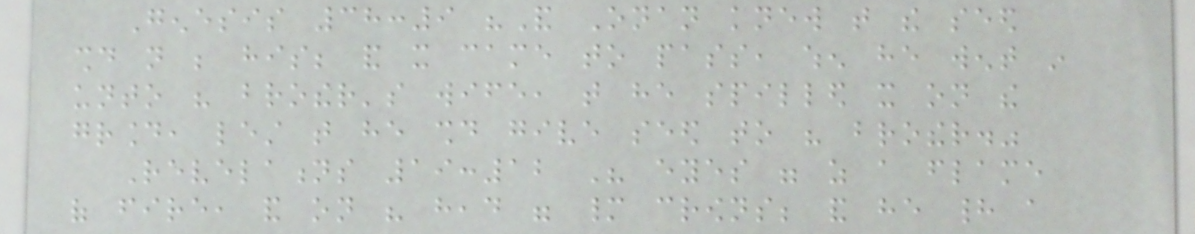Genesis 38:9 "And Onan knew that the seed
should not be his; and it came to pass, when he went in
unto his brother's wife, that he spilled it on the
ground, lest that he should give seed to his brother."
Revelations 19:12 His eyes were as a flame
of fire, and on his head were many crowns; and he had a
